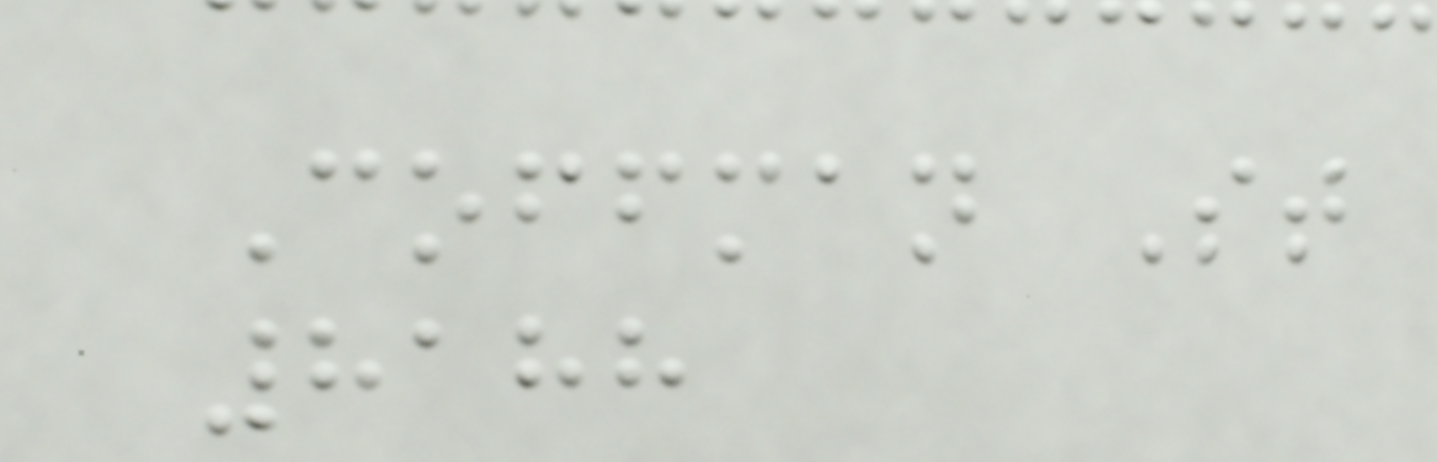Coffman St
8188
